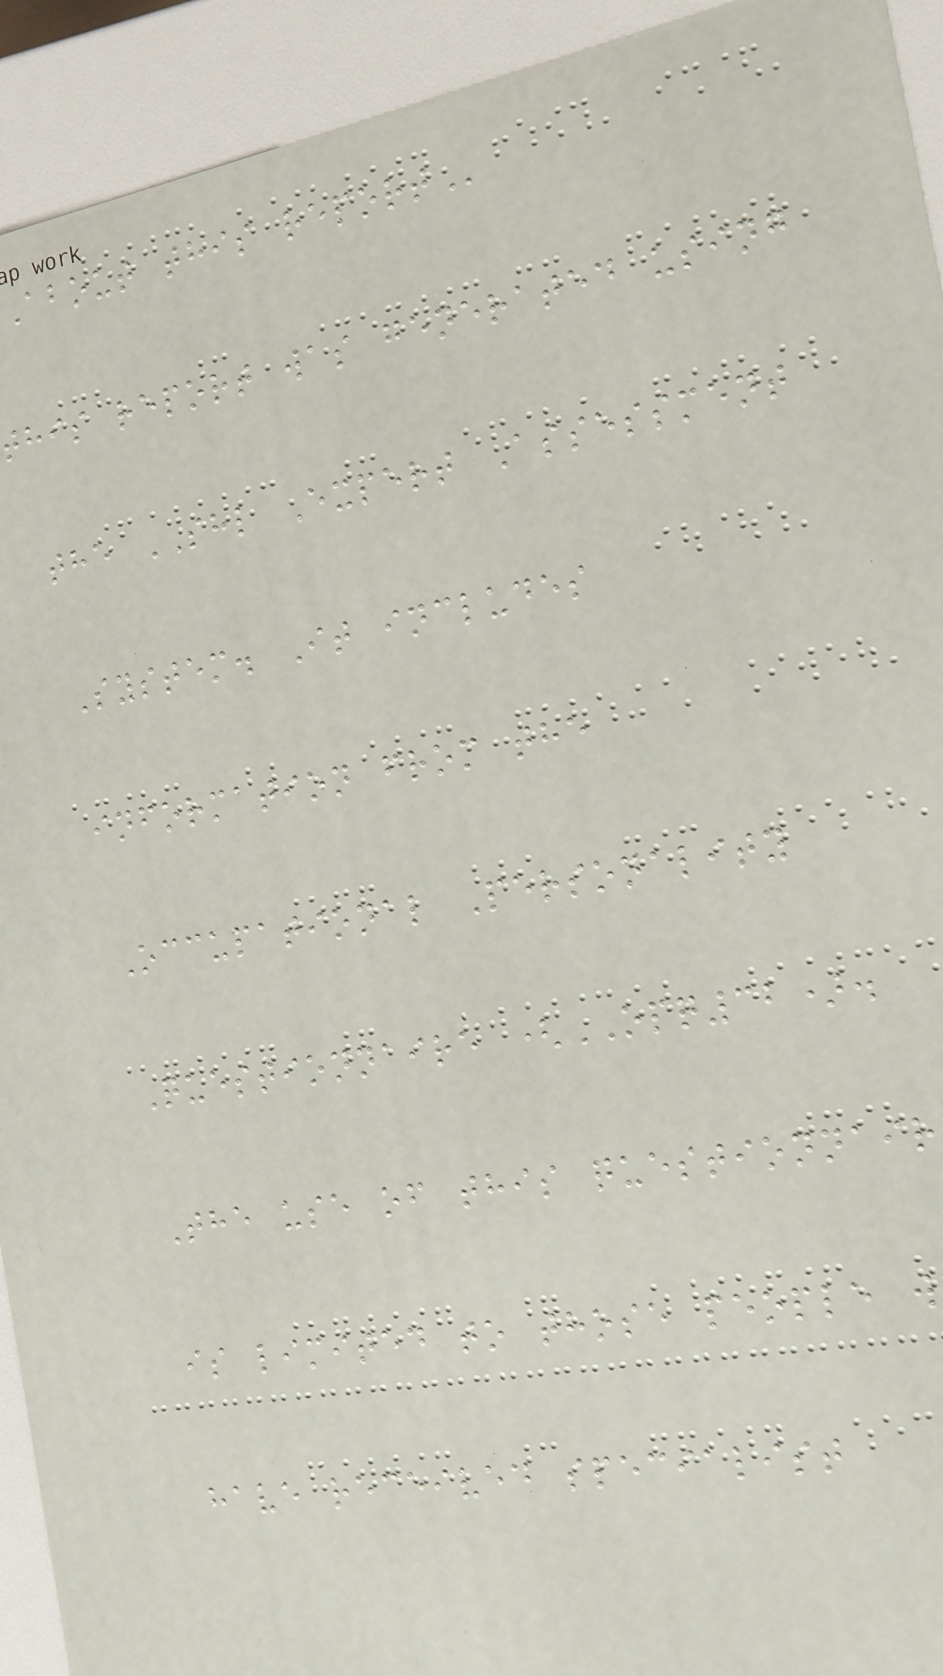about this
this report was generated using
the SHL Expert Assessment
System. It includes
information from the
Occupational Personality
Questionnaire (OPQ32).
The use of this questionnair
is limited to those people w
have received specialist
